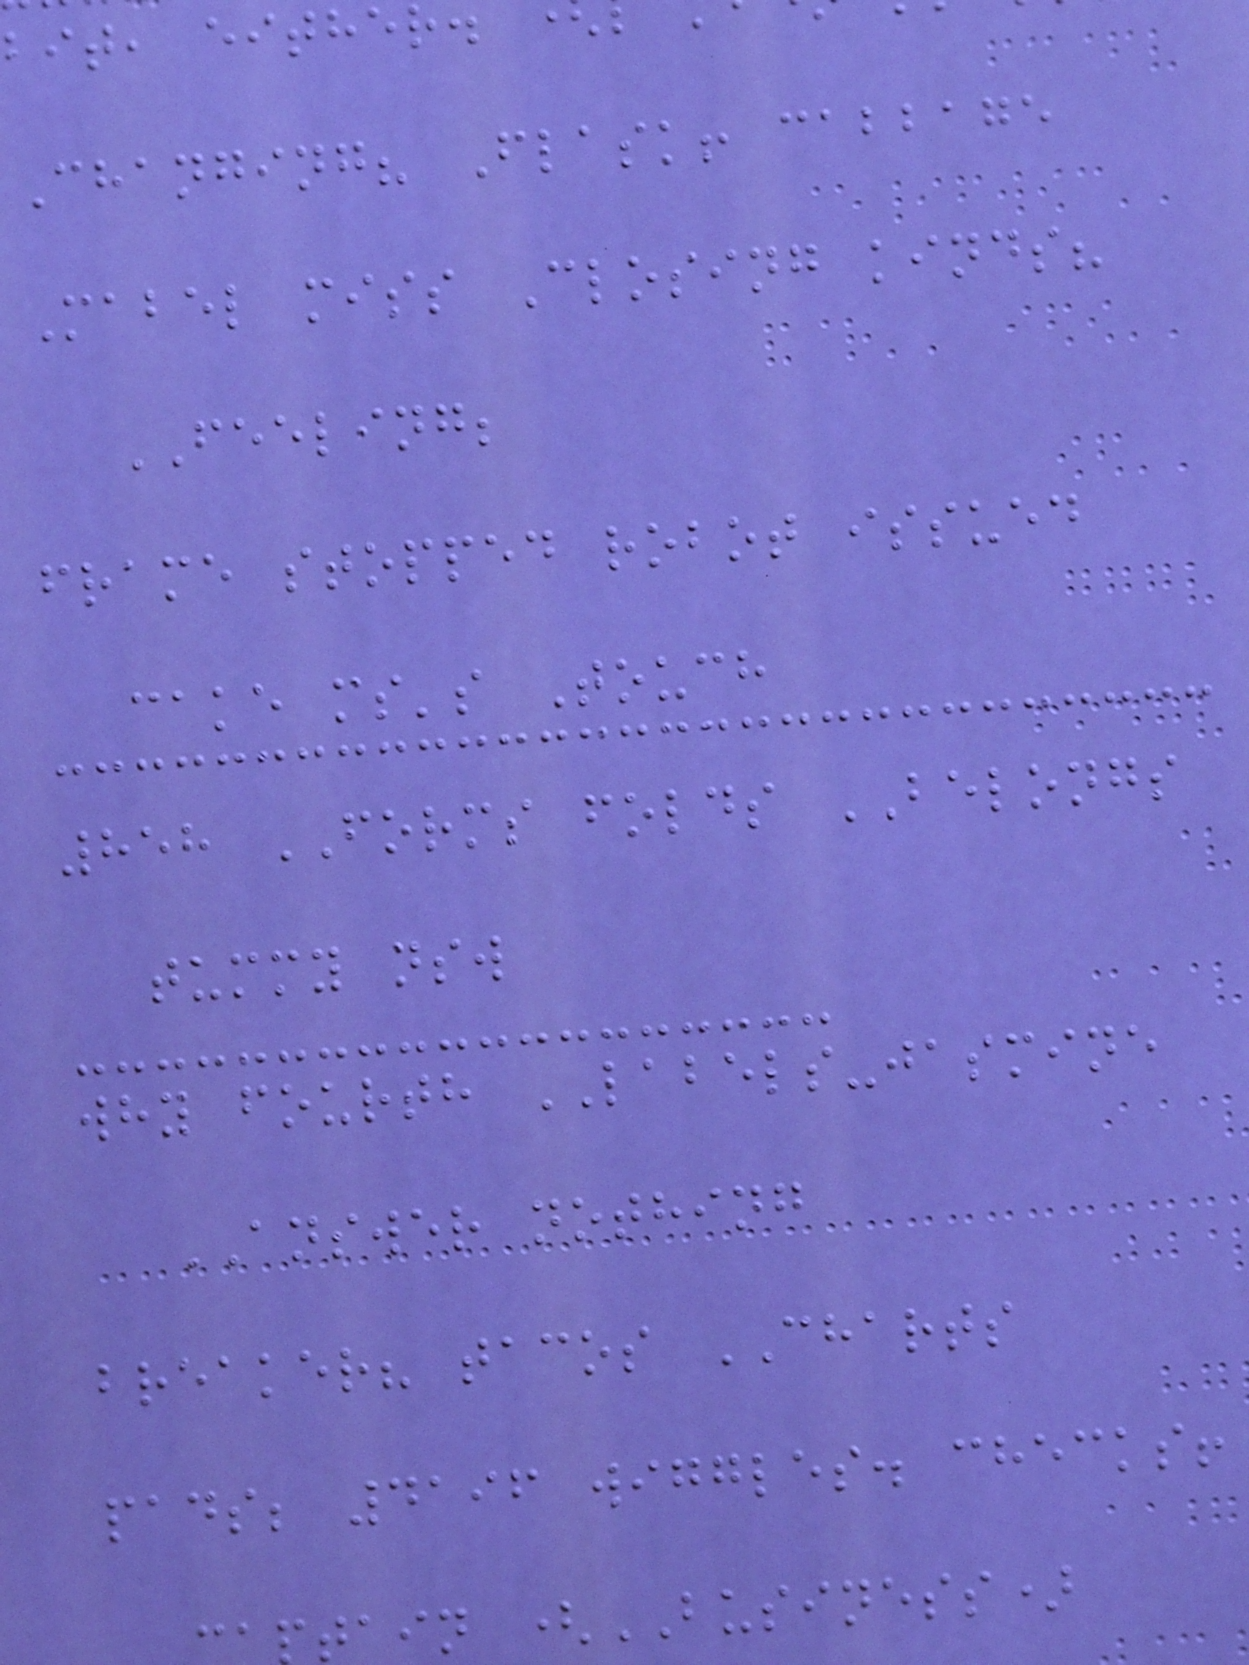bit, either
Changing? Flask! cabbage
Mabel miss Closing kinds?
FEELING;
frame stopped robot issued
cake ms's Touch
858 FORMS folds BELONGS
tummy nsw
why fourth LABELS-jasmine
ANSWER nothing
breaker? tacos CHARTS
pads; 4196 wiggles. checks!
tain (BUSINESS)
